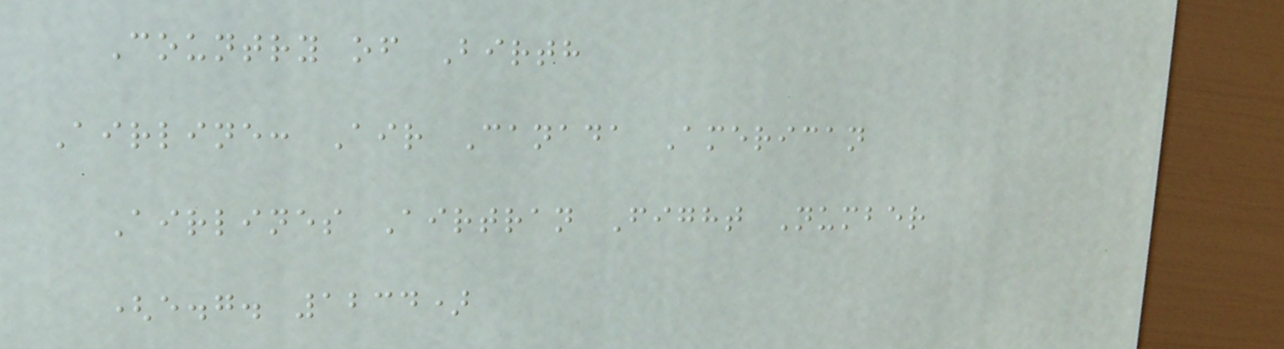Country of Birth
Airline: Air Canada American
Airlines Airtran Fight Number
(e.g. 1234)
